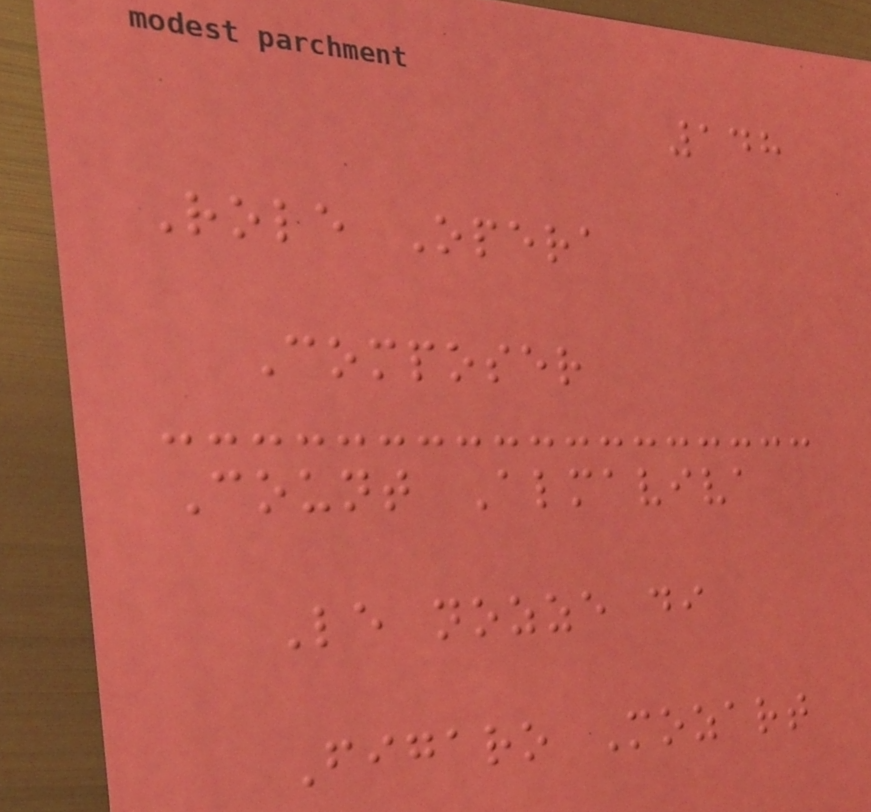148
Role Opera
Composer
Count Almaviva
Le nozze di
Figaro Mozart
